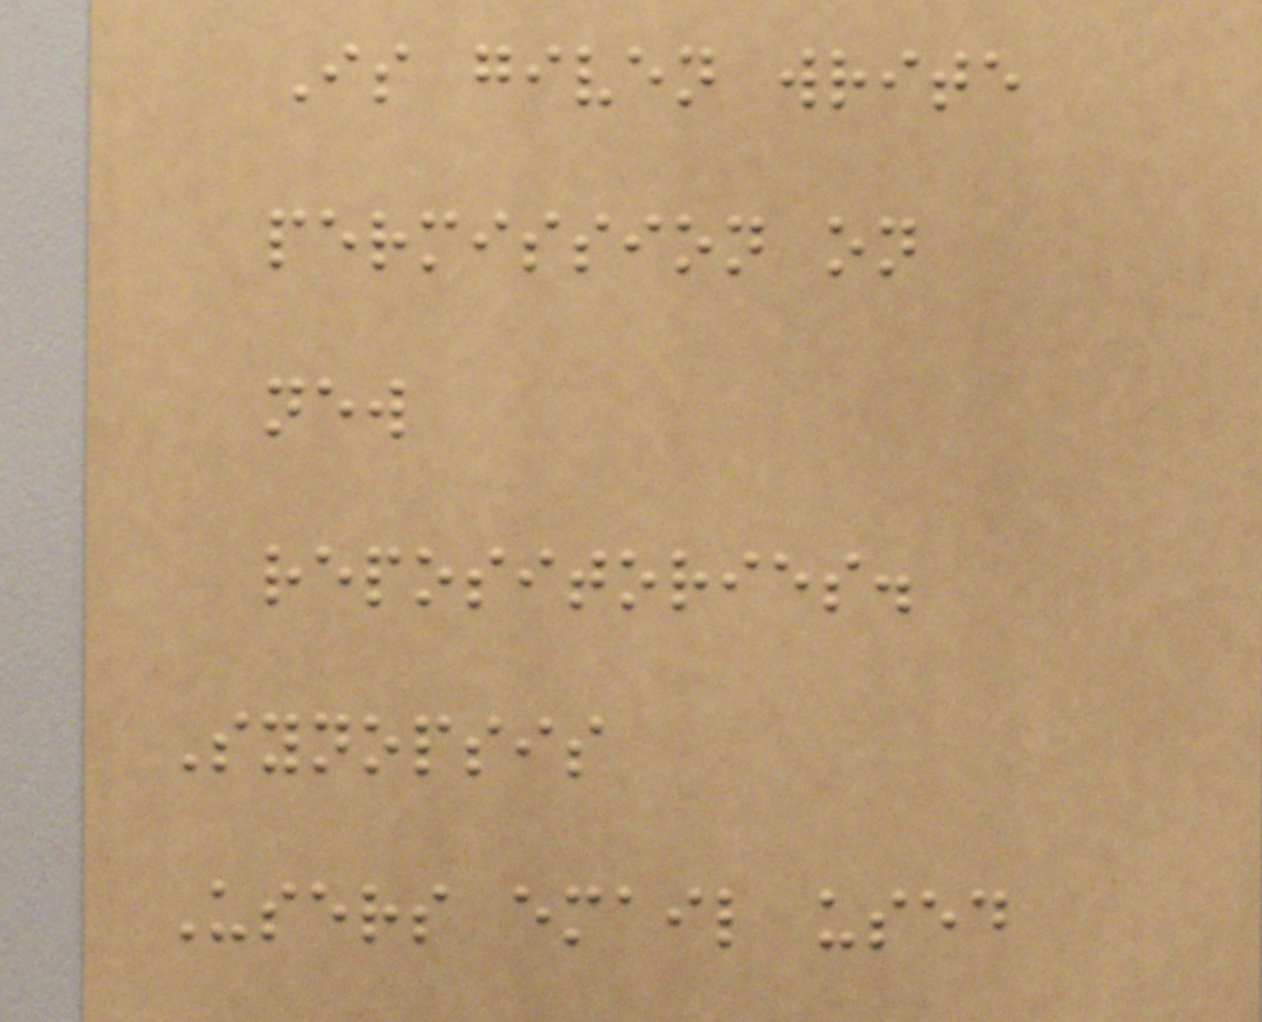Is given write
permission on
new
repositories.
Synopsis
Users email used
